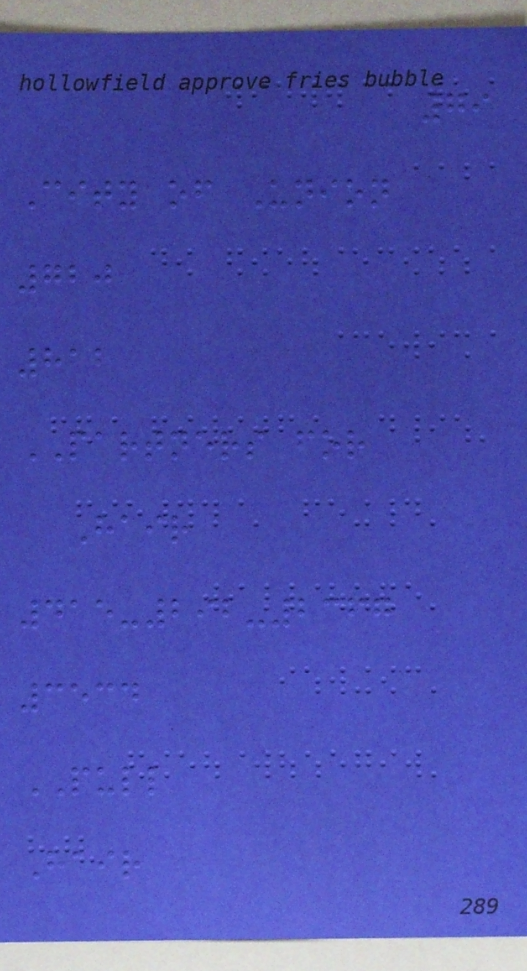79
City of Union
720
812
PARTNERS for
Hair
415-292-2367
3534
PULL
Hair
